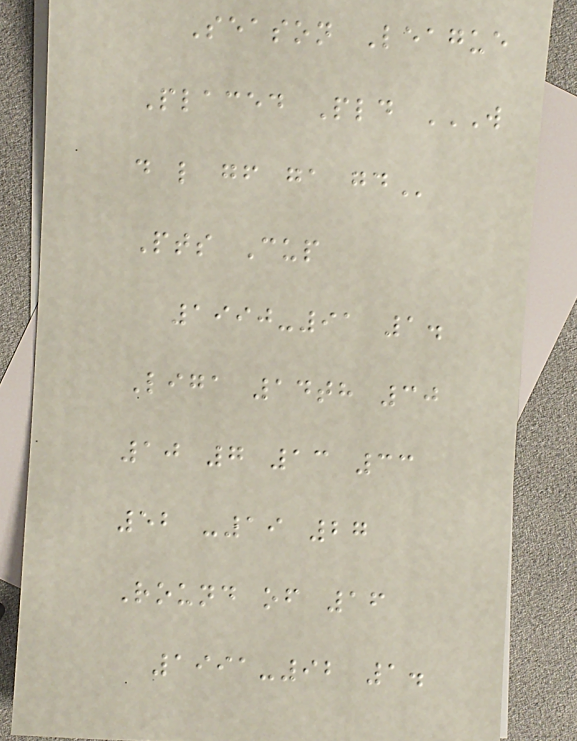Season League
Placed Pld W
D L GF GA GD
Pts Cup
1990-91 1.
Liga 14th 30
10 7 13 33
52 -19 27
Round of 16
1991-92 1.
